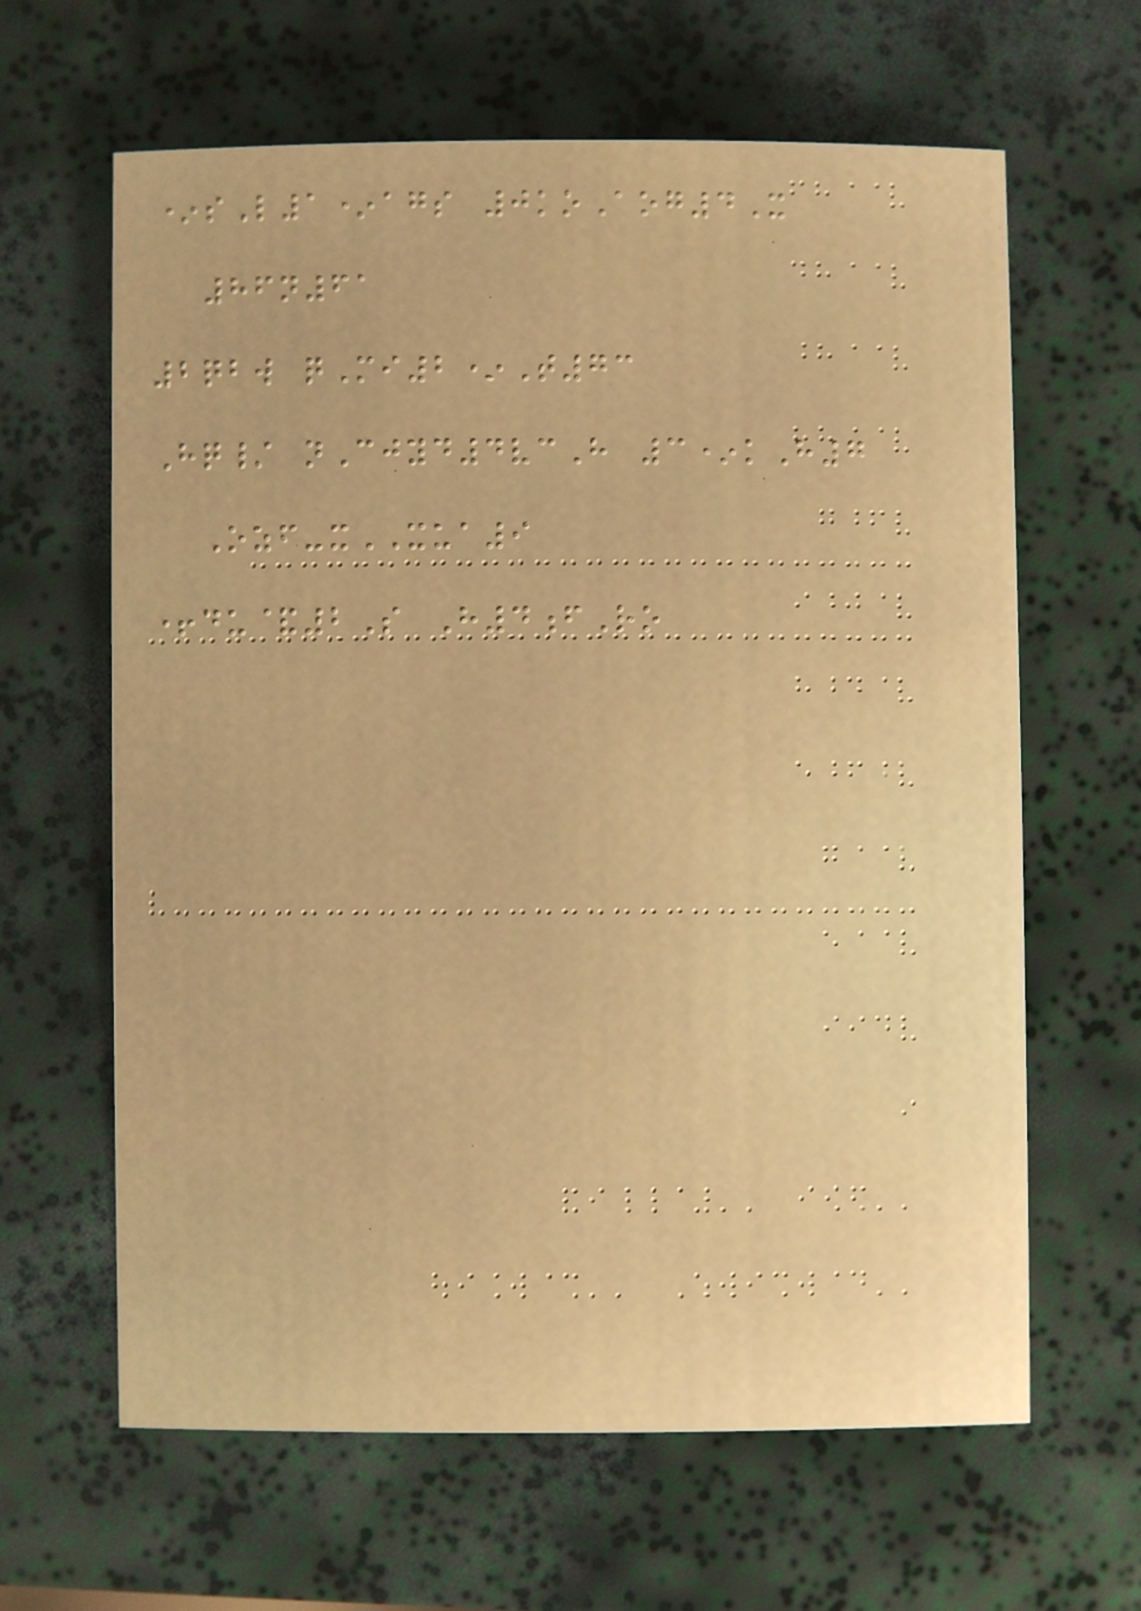*sL1*ags 0koAog4X
86n61
2qbw qMi2*T73
Hq/ nCjyd4vcH 3*kH7
Ozf-xXUA9
+du&2S H4fRo
